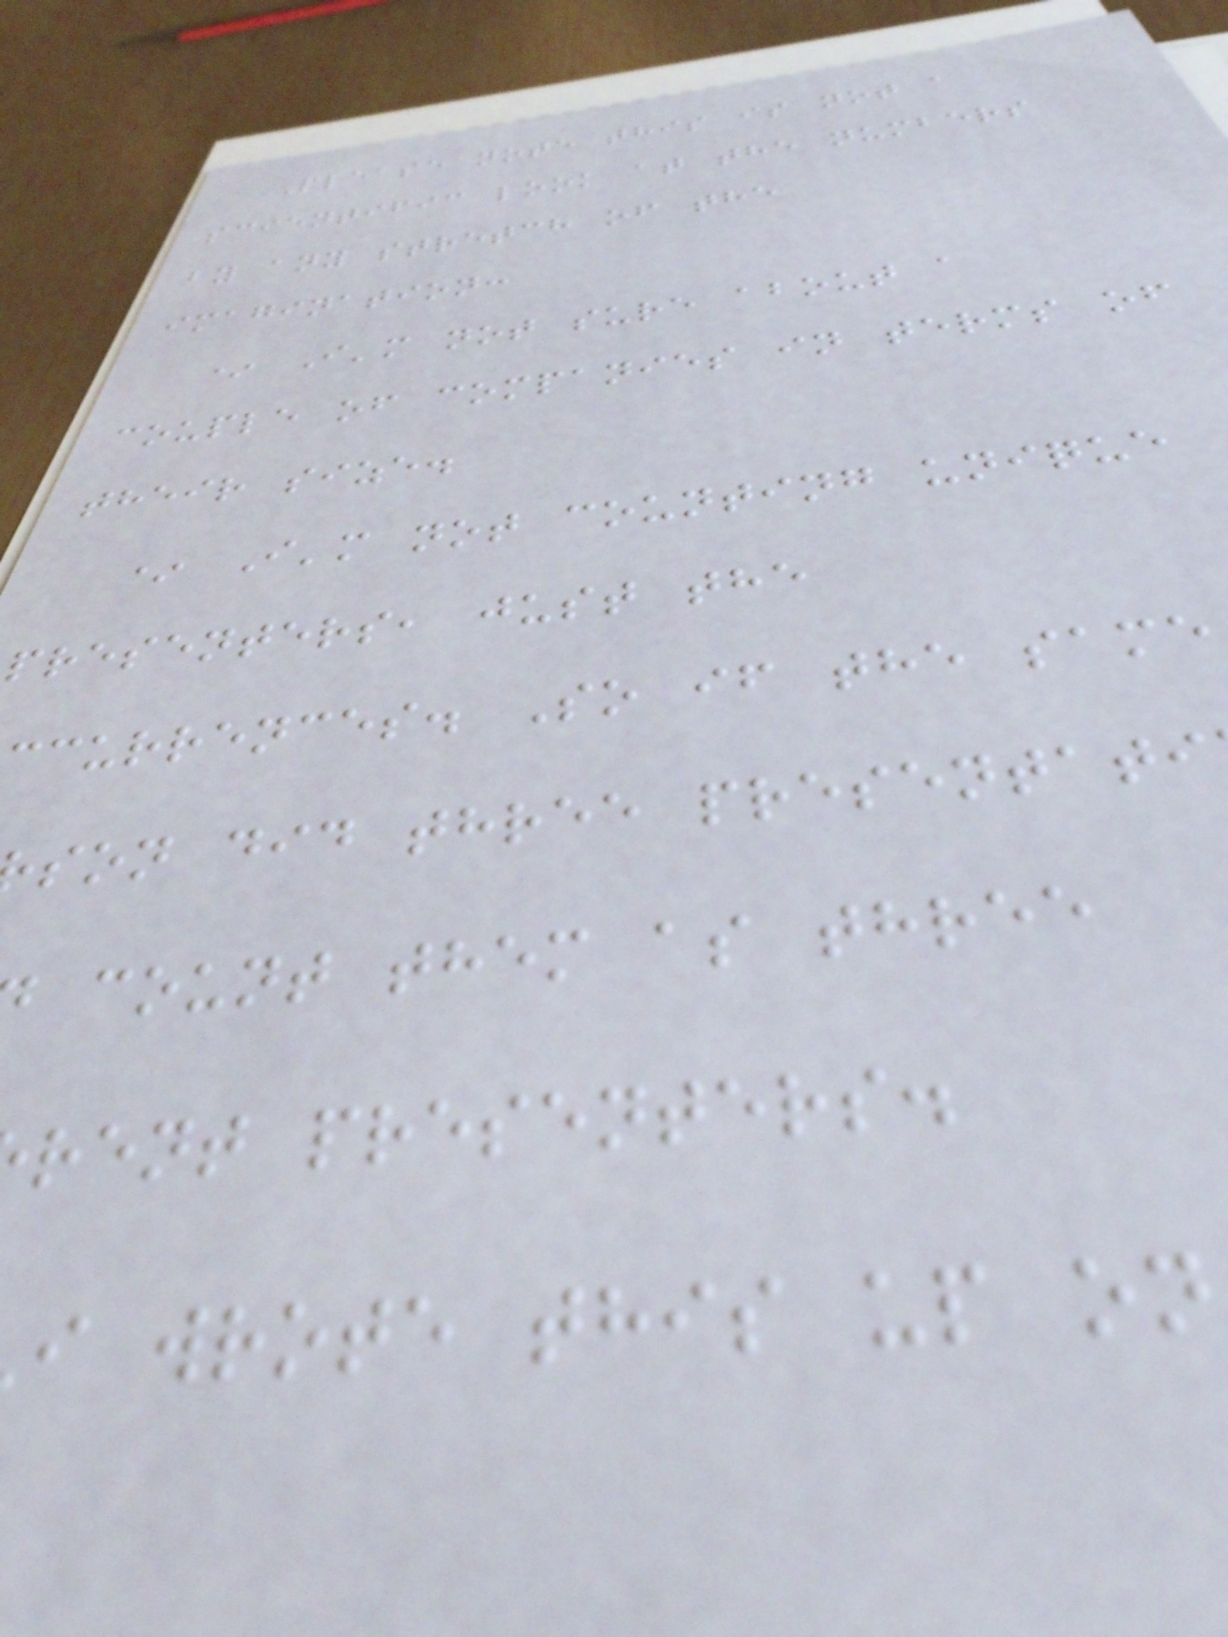Please note this is not a
scientific look at the numbers
by any stretch of the
imagination:
* I'm not sure about a
couple of companies in terms of
their size.
* I'm not counting unique
presenters, just the
currences. So if the same
son did three presentati
count them as three
rent presenters.
i wrote this up on
